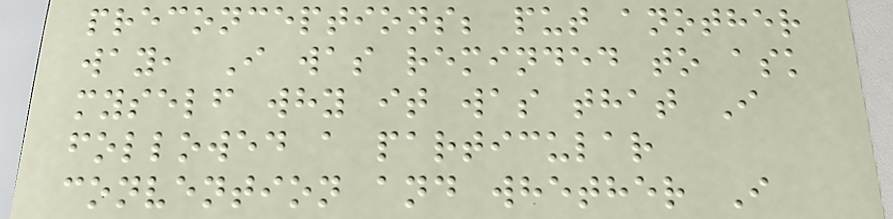preconceptions; put another
way, I was reminded to ask
myself why it was that I
followed a particular
convention and whether I
